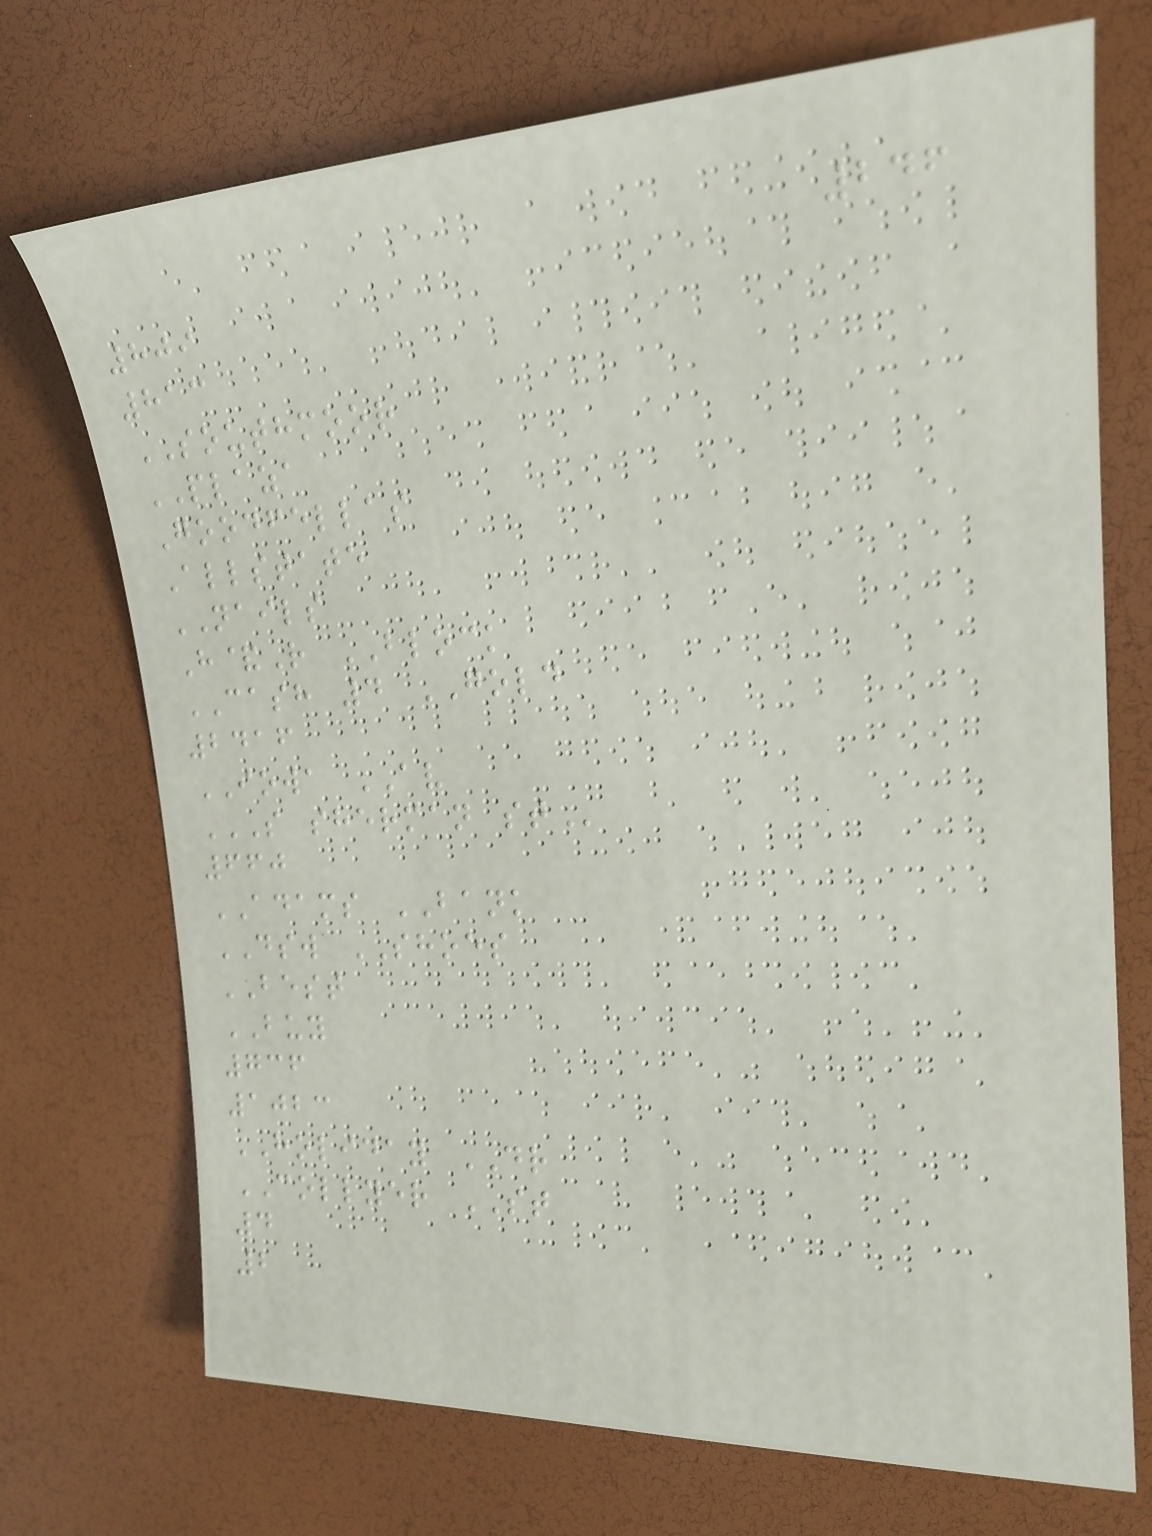246
809
813
SOUTHMOOR
PLAZA
Goodfellas
Allstate
NAILS
H&R BLOCK
CASH 4 GOLD
2416
IOWA AV
S SHERMAN ST
660
ADAMS BANK
DSW SHOES
BEST
BUY
736
1023
HOLIDAY DR
COLLYER ST
4
2
